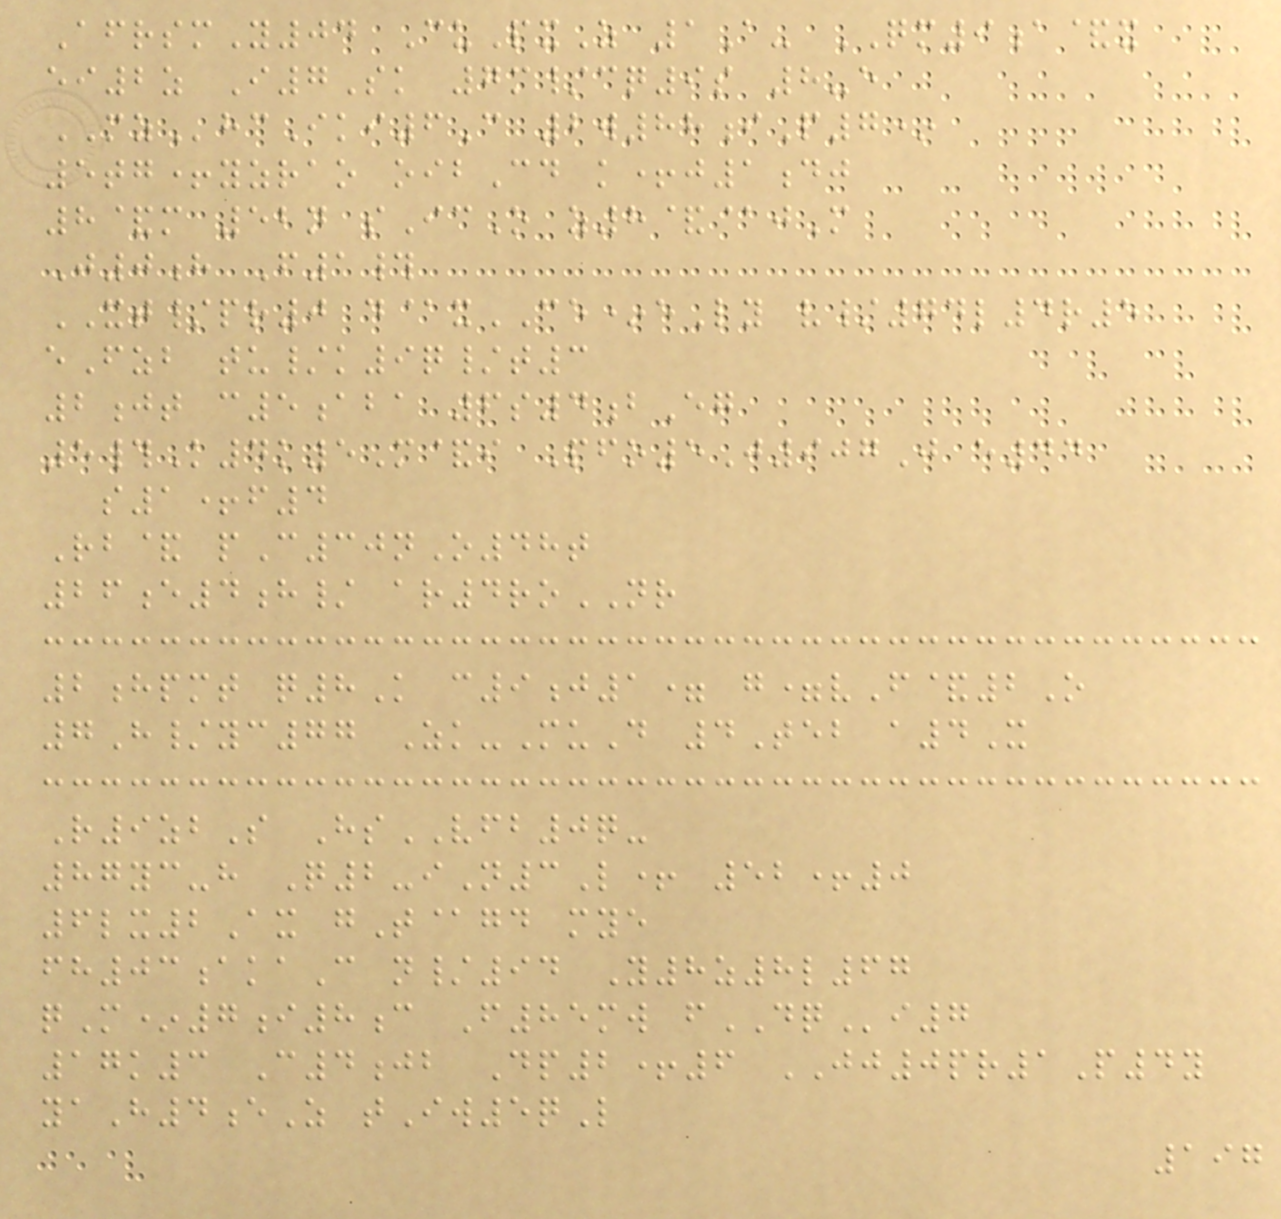AfrsmY04 CuPxZ 1A- QM9a&x
ei2z I7Sk 7m/cq9s 8-e
MZhcIki6C 2w88iP7*
5tg+yzrao oibCd k+j1dj
8&m 52n sIcO z8&@jM
J0h F1#
XT/pr0 d@xCE*eLy v/74l4r5
eFzb tu/k9q/t3
2jt c5aba 6s4bEg
5#K4k5M&i Pfo5J907J e44
s1+f4
Rb& pC30nO48t
26e4h/ ar4roNR
2hpmt q8K c9j1= g=vF&2O
7H/yc77 Zk-MuD 4Teb a4X
R9zbS HsVFB0q-
87yc-h Q2-iN3L+ 52+0
6lx2Ax gT@gd mye
fh03akaC n/94 Y8z8l67
qM*7i8c F85mw fDQi7
17k3 C4jb Dp2+6 JJ0pr1P4y
yaH4eZ tIw5qL
197
